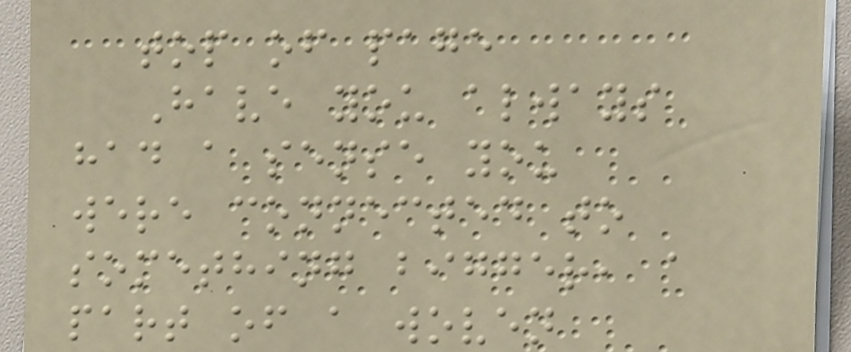top of page
Have you always
had a sense you
were connected to
something bigger, a
part of a woven
